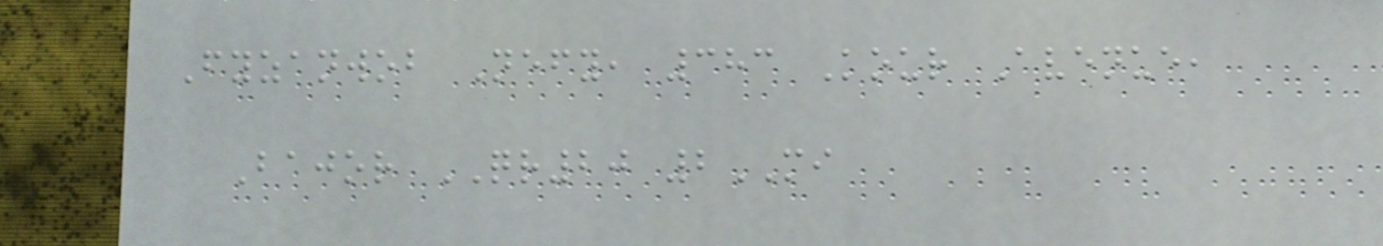Fyzanwob Nefy, 383 Kour Avenue,
Bajor QR20 2MI
